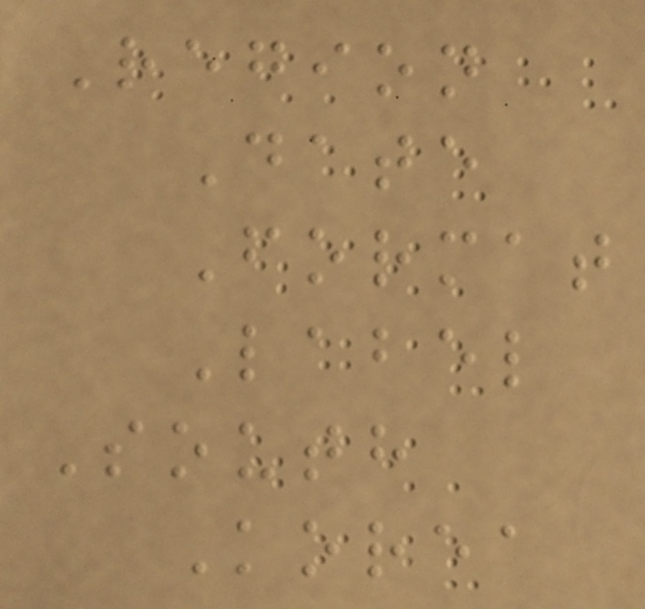Region
Date
Format
Label
South
Korea
